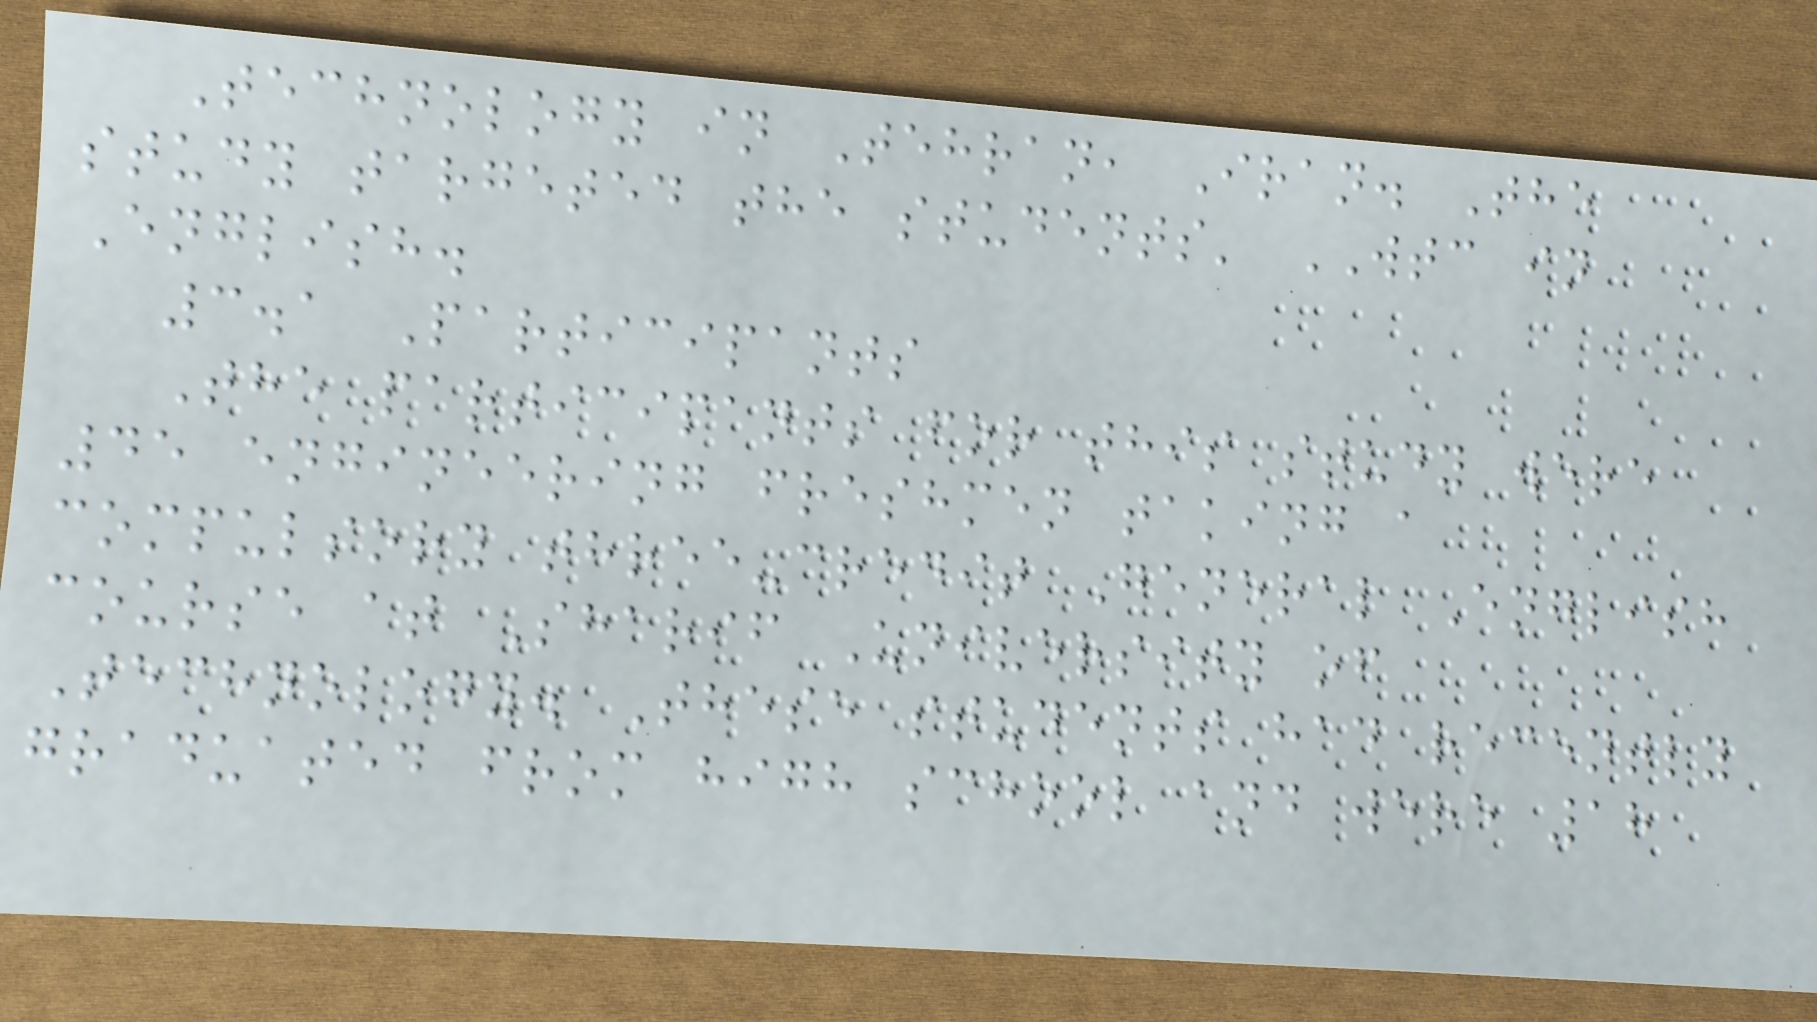Technology in Tehran, Iran. The
study targeted the students' WTC in
English.
3.1 Participants
The participants for this study were
45 engineering freshmen taking a
compulsory three-credit General English
course at Sharif University of
Technology. These students had recently
graduated from high school and were 18
